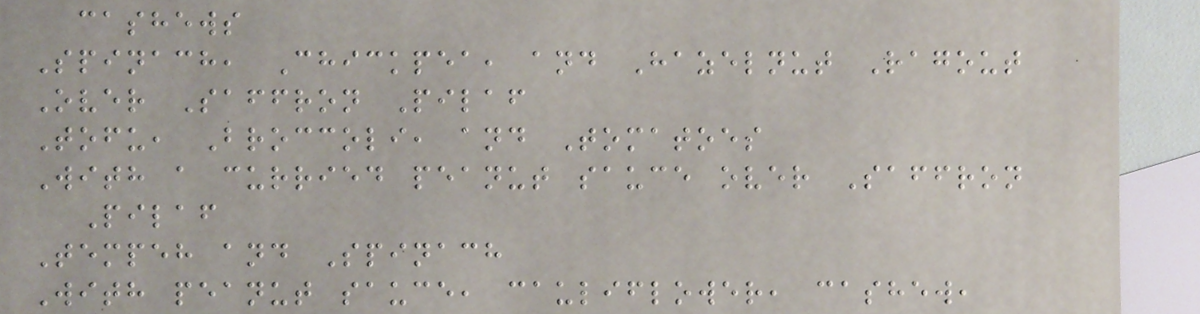cashews
Spinach, Chickpea, and Hazelnut Ragout
Over Saffron Pilaf
Tofu, Broccoli, and Tomatoes
With a curried peanut sauce over Saffron
Pilaf
Tempeh and Spinach
With peanut sauce, cauliflower, cashew,
